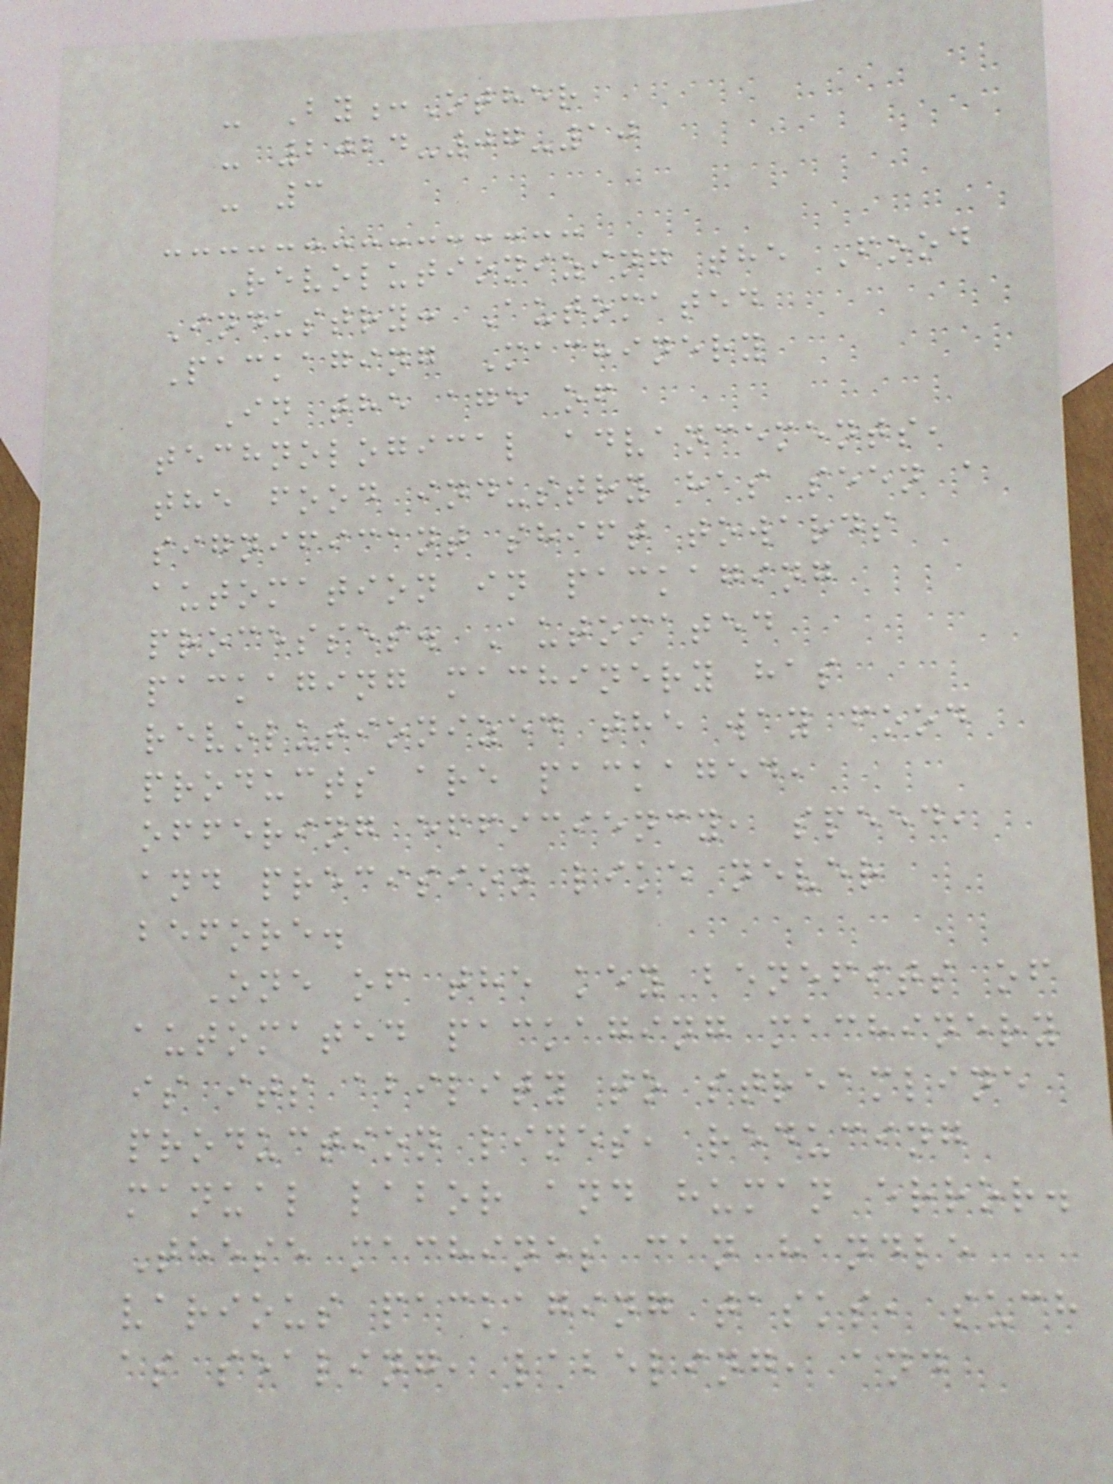- By:Other
- 2024-07-10
- 3
Revolutionizing the Food
Industry: Automated
Packaging Machinery
In the age of
technological advancements,
the food industry has seen a
significant shift towards
automation in packaging
processes. Automated
packaging machinery has
revolutionized the way food
products are packaged,
offering efficiency, speed,
and precision like never
before.
One of the key benefits of
automated packaging machinery
is its ability to streamline
production lines, reducing
manual labor and human error.
These machines can handle
various packaging tasks, such
as sealing, labeling, and
